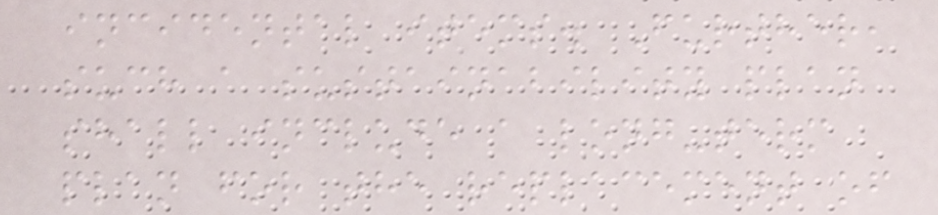incidental items. Further,
such a sustainability plan
shall include a long-term
plan for the replacement of
